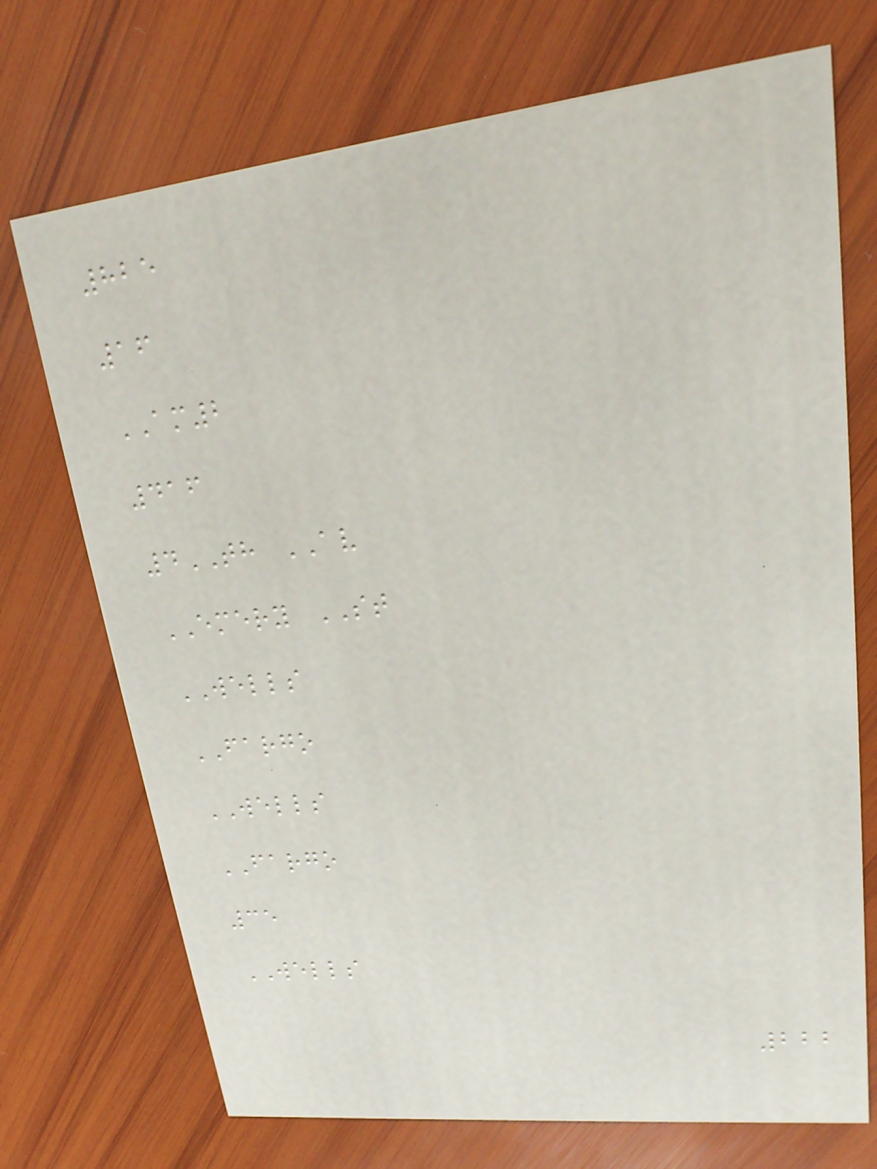825
16
AM2
416
4TH AV
EMERY ST
WELLS
FARGO
WELLS
FARGO
35
WELLS
222
